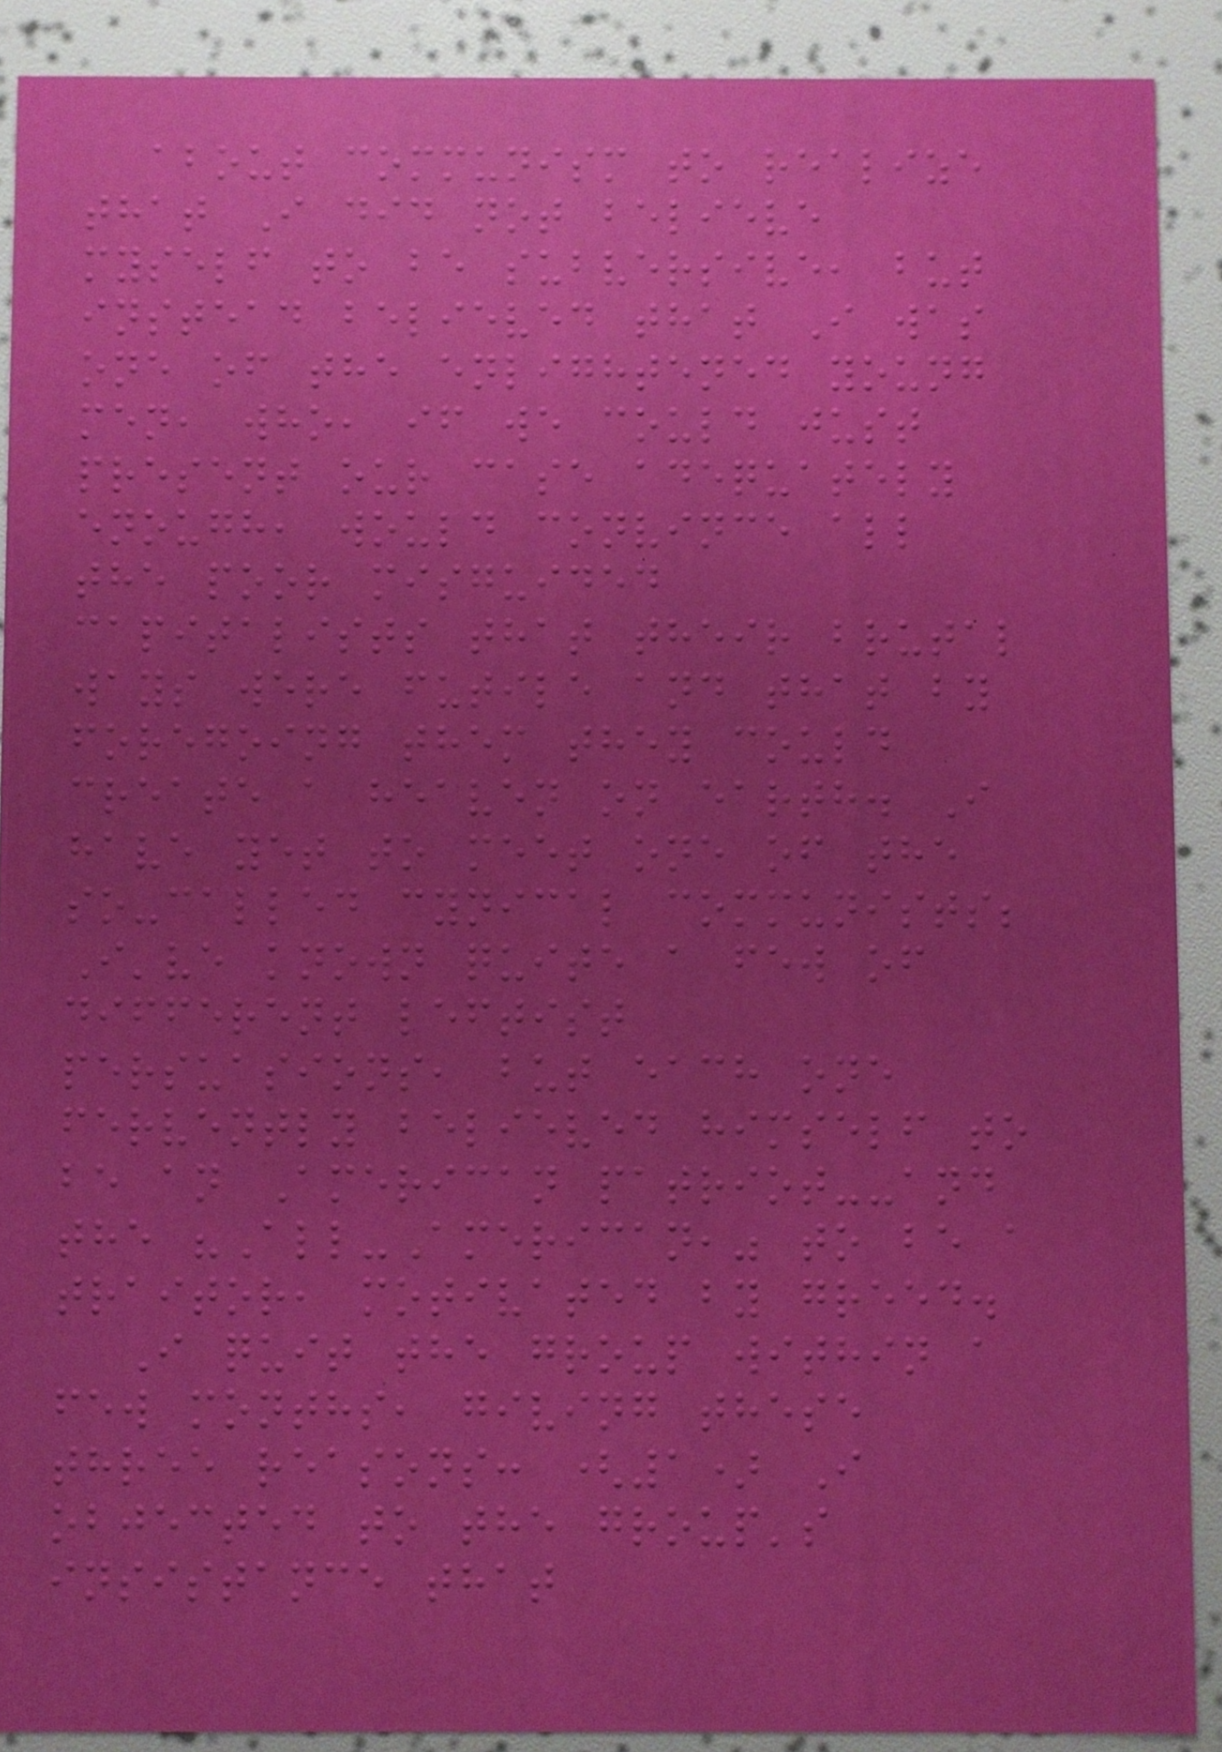about communism to realize
that I did not believe
myself to be subversive, but
instead believed that I was
one of the enlightened young
men, who, if we could just
present our case adequately
enough, would convince all
the poor misguided
capitalists that their brutal
ways were futile and that by
foregoing them they could
create a heaven on earth. I
have yet to meet one of the
so-called cynical communists;
I've known quite a few of
different leftist
persuasions, but each one
fervently believed himself to
be an American patriot--and
the "All-American," to be a
traitor, motivated by greed.
I quit the group within a
few months, giving these
three reasons: (1) I
objected to the group's
insistance that
